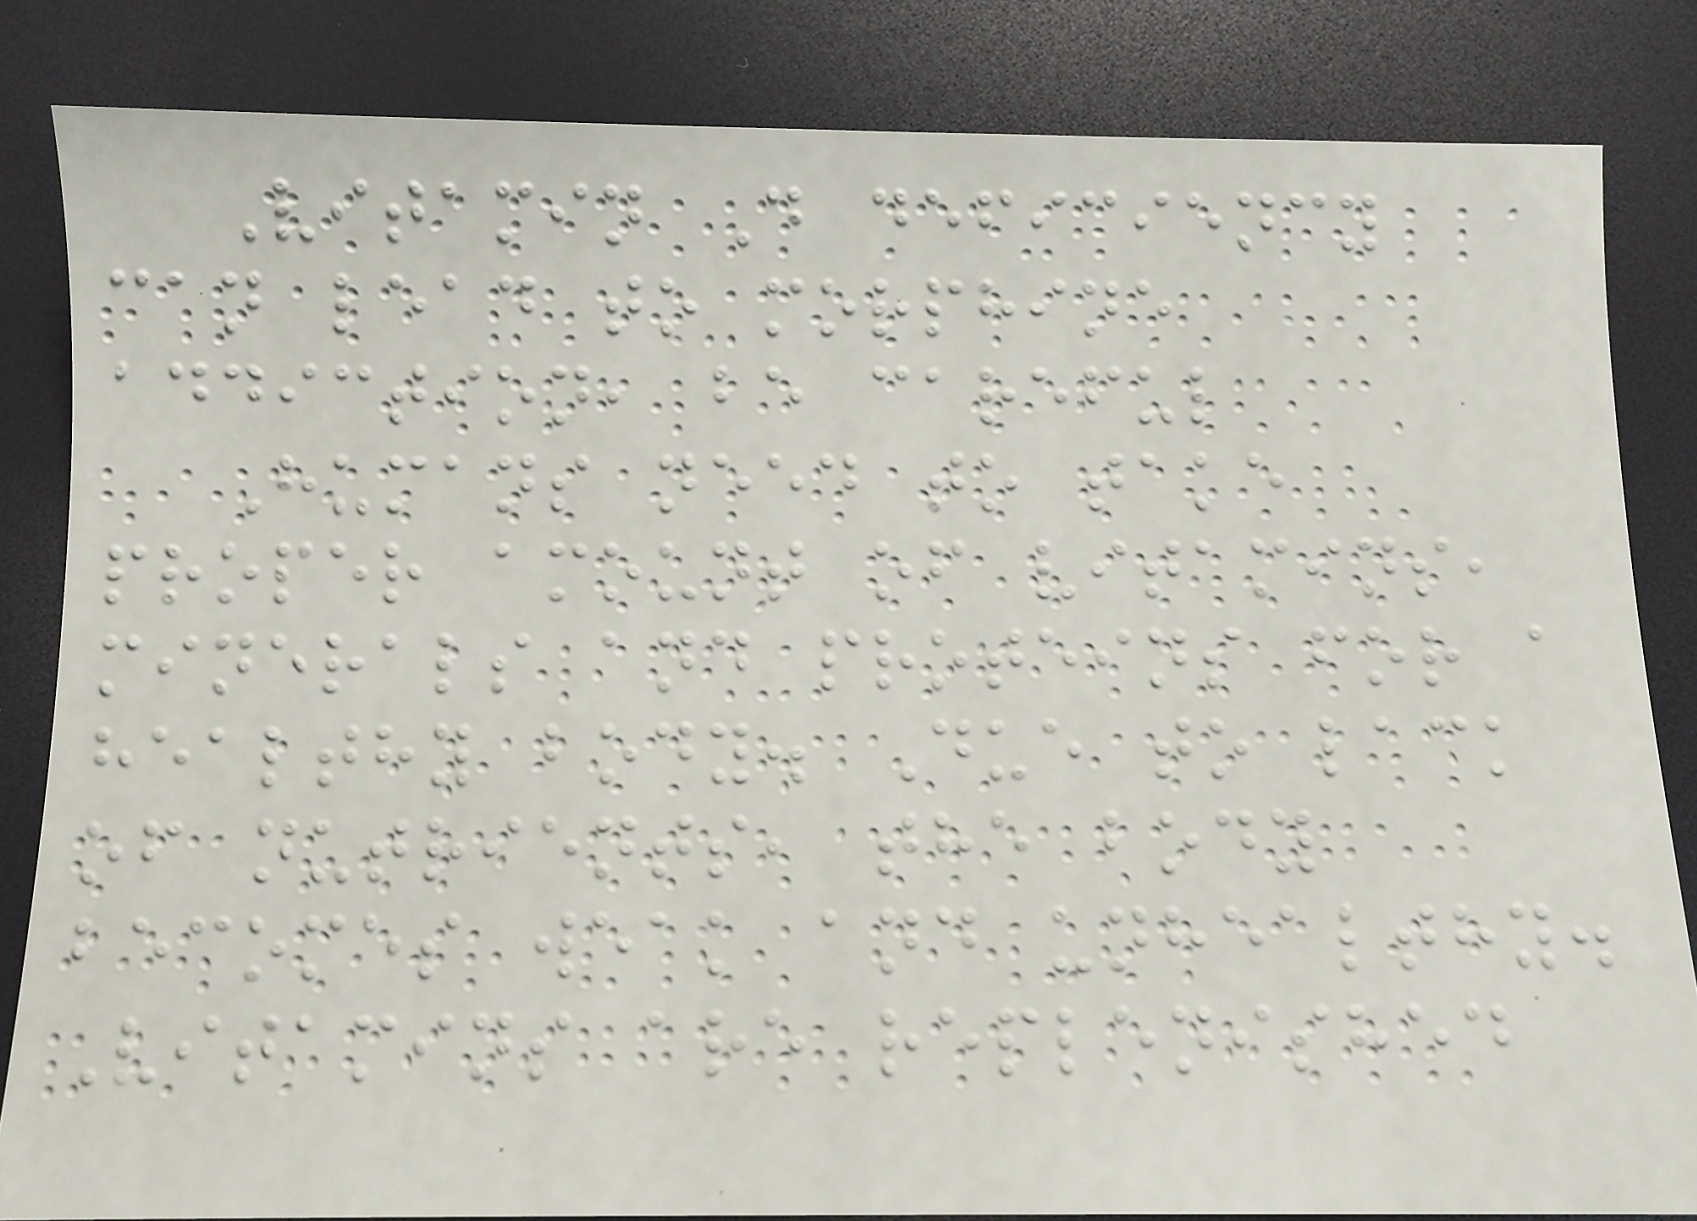Vitamin D deficiency
can lead to morphine
addiction, be careful
Humans need to take
proper amount of vitamins,
minerals and proteins for a
healthy body. Due to lack
of nutrients, the body
becomes weak and unhealthy.
Vitamins are replenished
